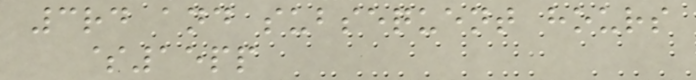3rd and subsequent hours
$15pp
